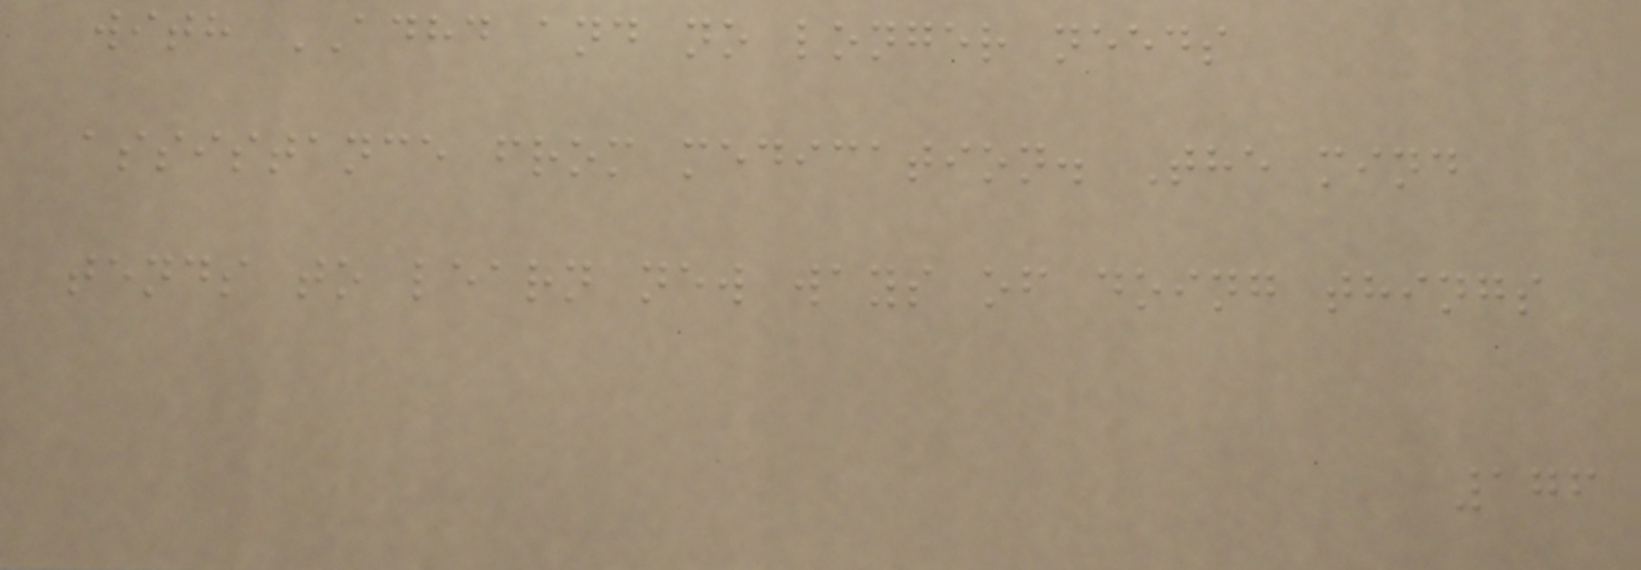with ADHD and no longer needs
assistance from medication. The mind
tends to learn new ways of doing things
176
